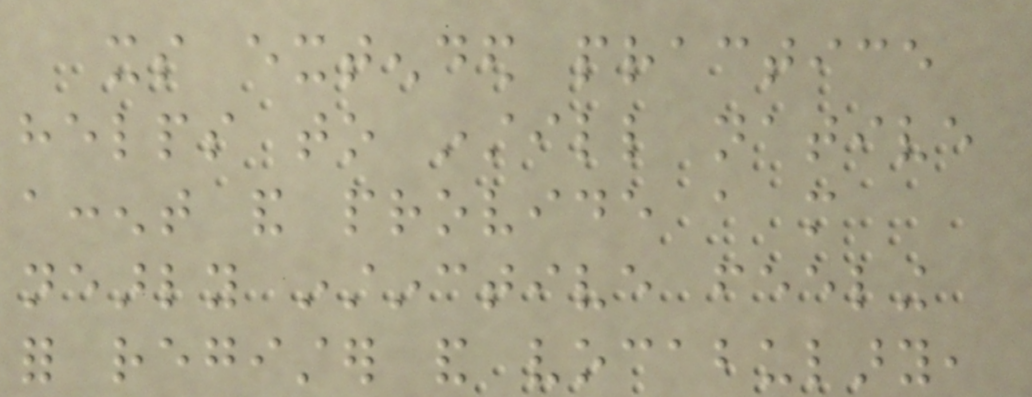its extended practice
helps to instill native
accent and provide a more
nearly instinctive feeling
for register and vocabulary,
